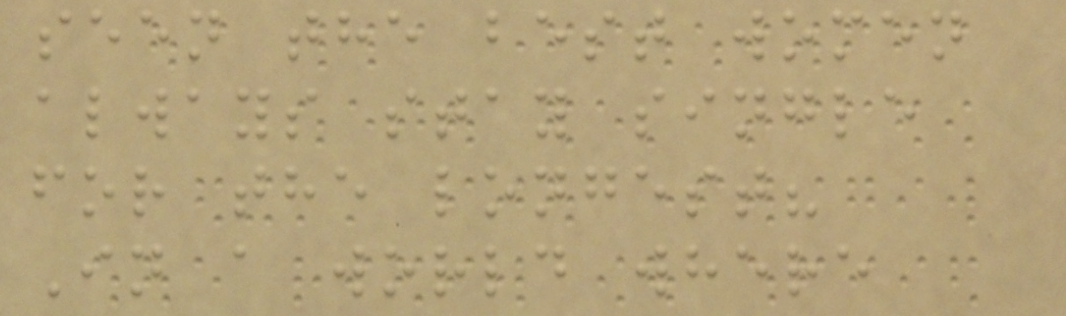seen the best women
always stay single
for the longest?
In a world where
